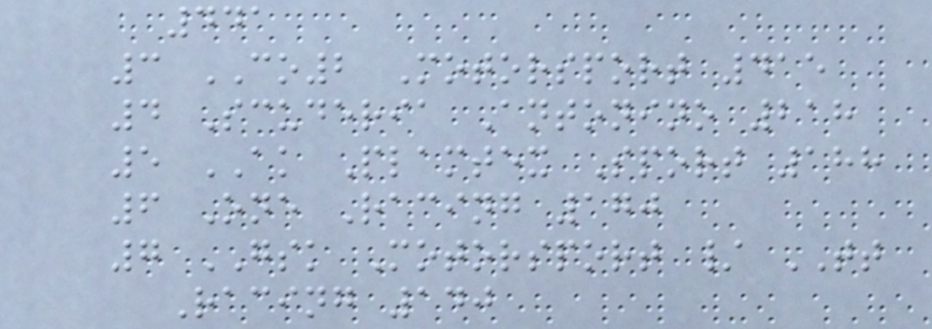441
3 CO2 Motorsport 415
4 Scuderia Antonino 218
5 AK Plamtex Sport 188
6 One Racing 170
7 GSK Motorsport / TT
Racing 140
